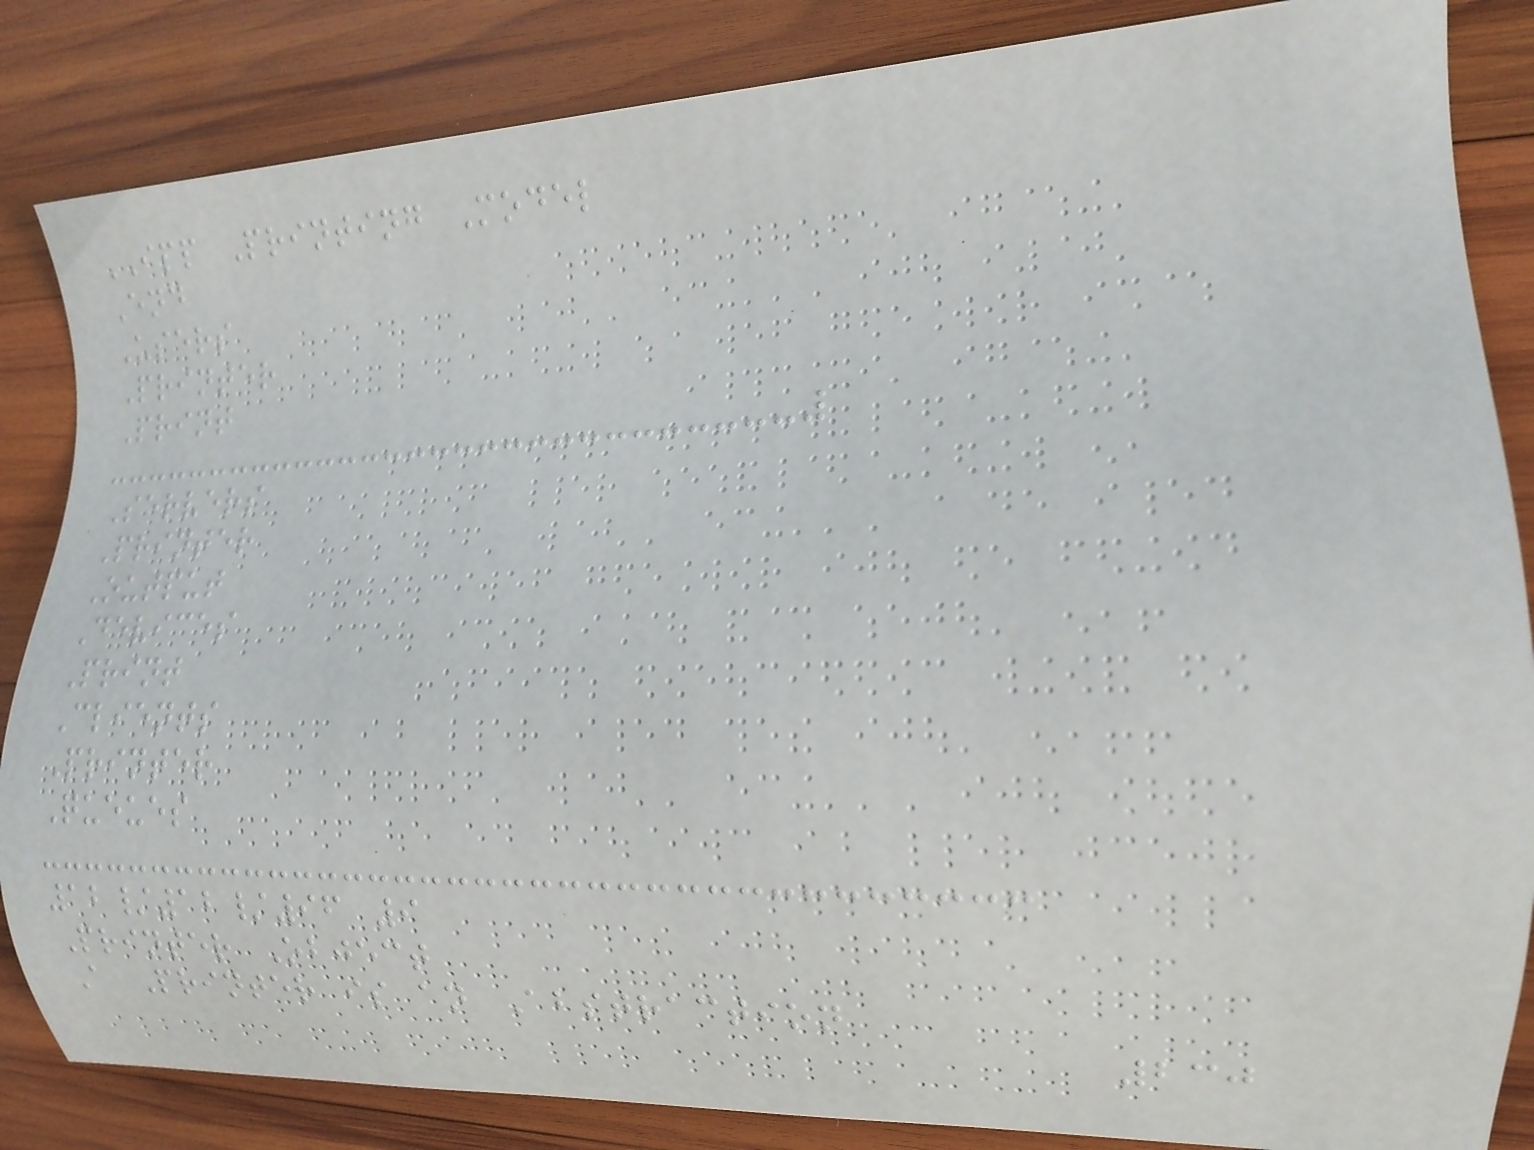IPP Printing Model
End
Users
Printer
Print
Servers
Printer
Output
Devices
Print
Clients
Printer
Queues
12/12/96 9
Printer Object
A Printer is an Abstraction
230
